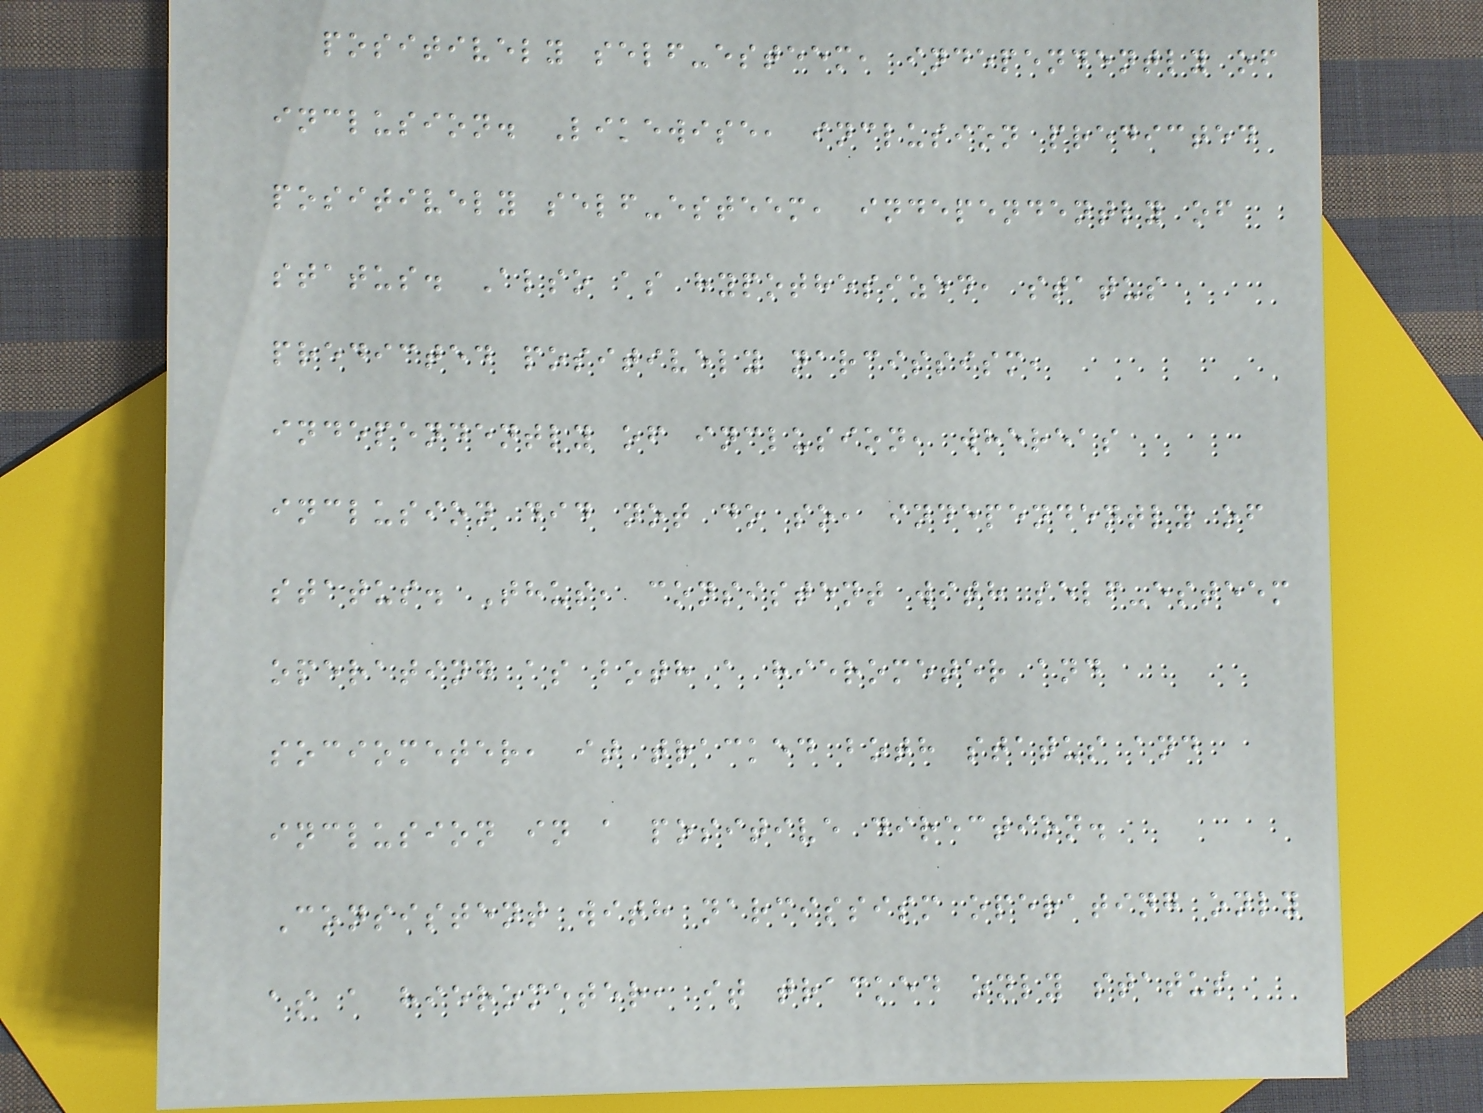positively self-esteem, independently of
inclusion. Likewise, inclusion predicted
positively self-esteem, independently of
status. Also as hypothesized, status
predicted positively narcissism,
independently of inclusion, whereas
inclusion did not do so, independently of
status. Thus, consistent with self-esteem
operating as both a hierometer and
sociometer, it tracked both status and
inclusion in a positive direction.
Consistent with narcissism operating only
as a hierometer, it tracked only status
